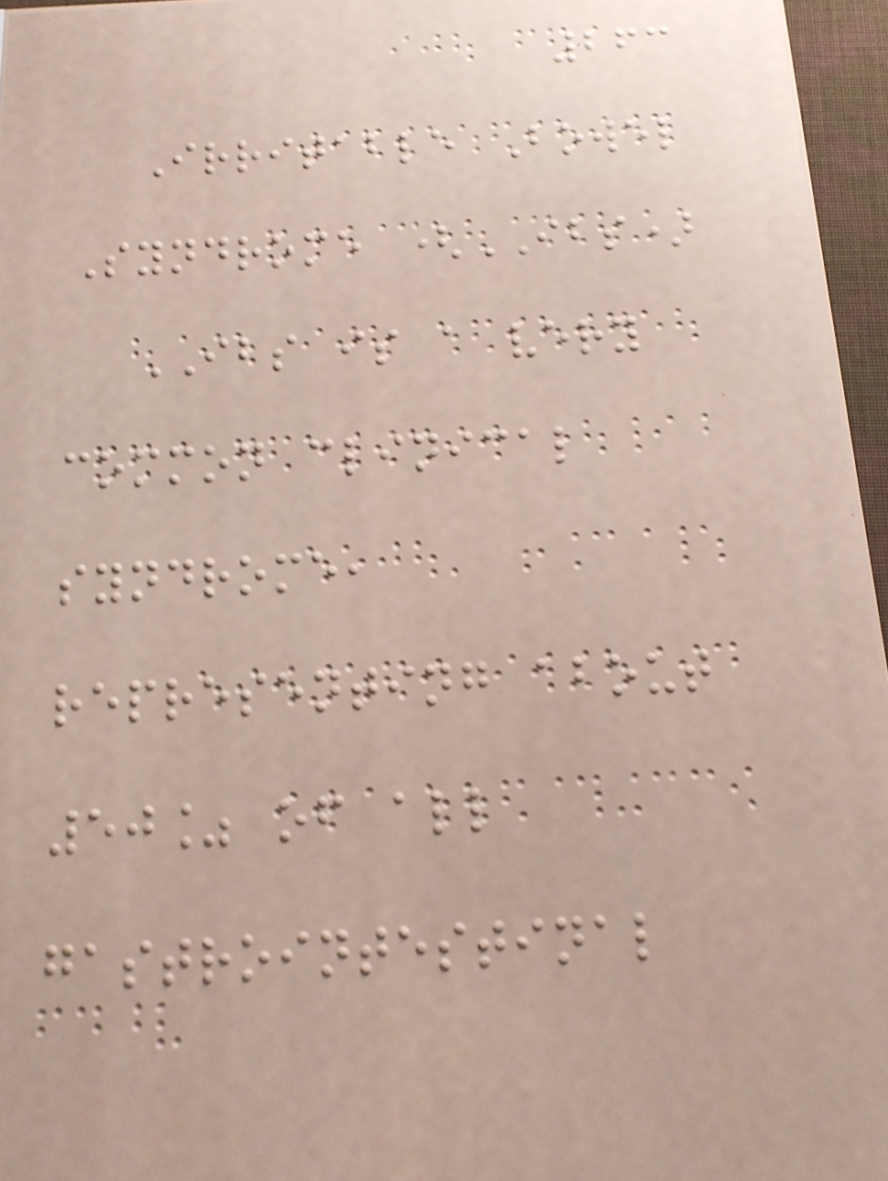263
Irritable Bowel
Syndrome (IBS)
IBS is a very
common clinical
syndrome,
representing about
50% of all
gastrointestinal
